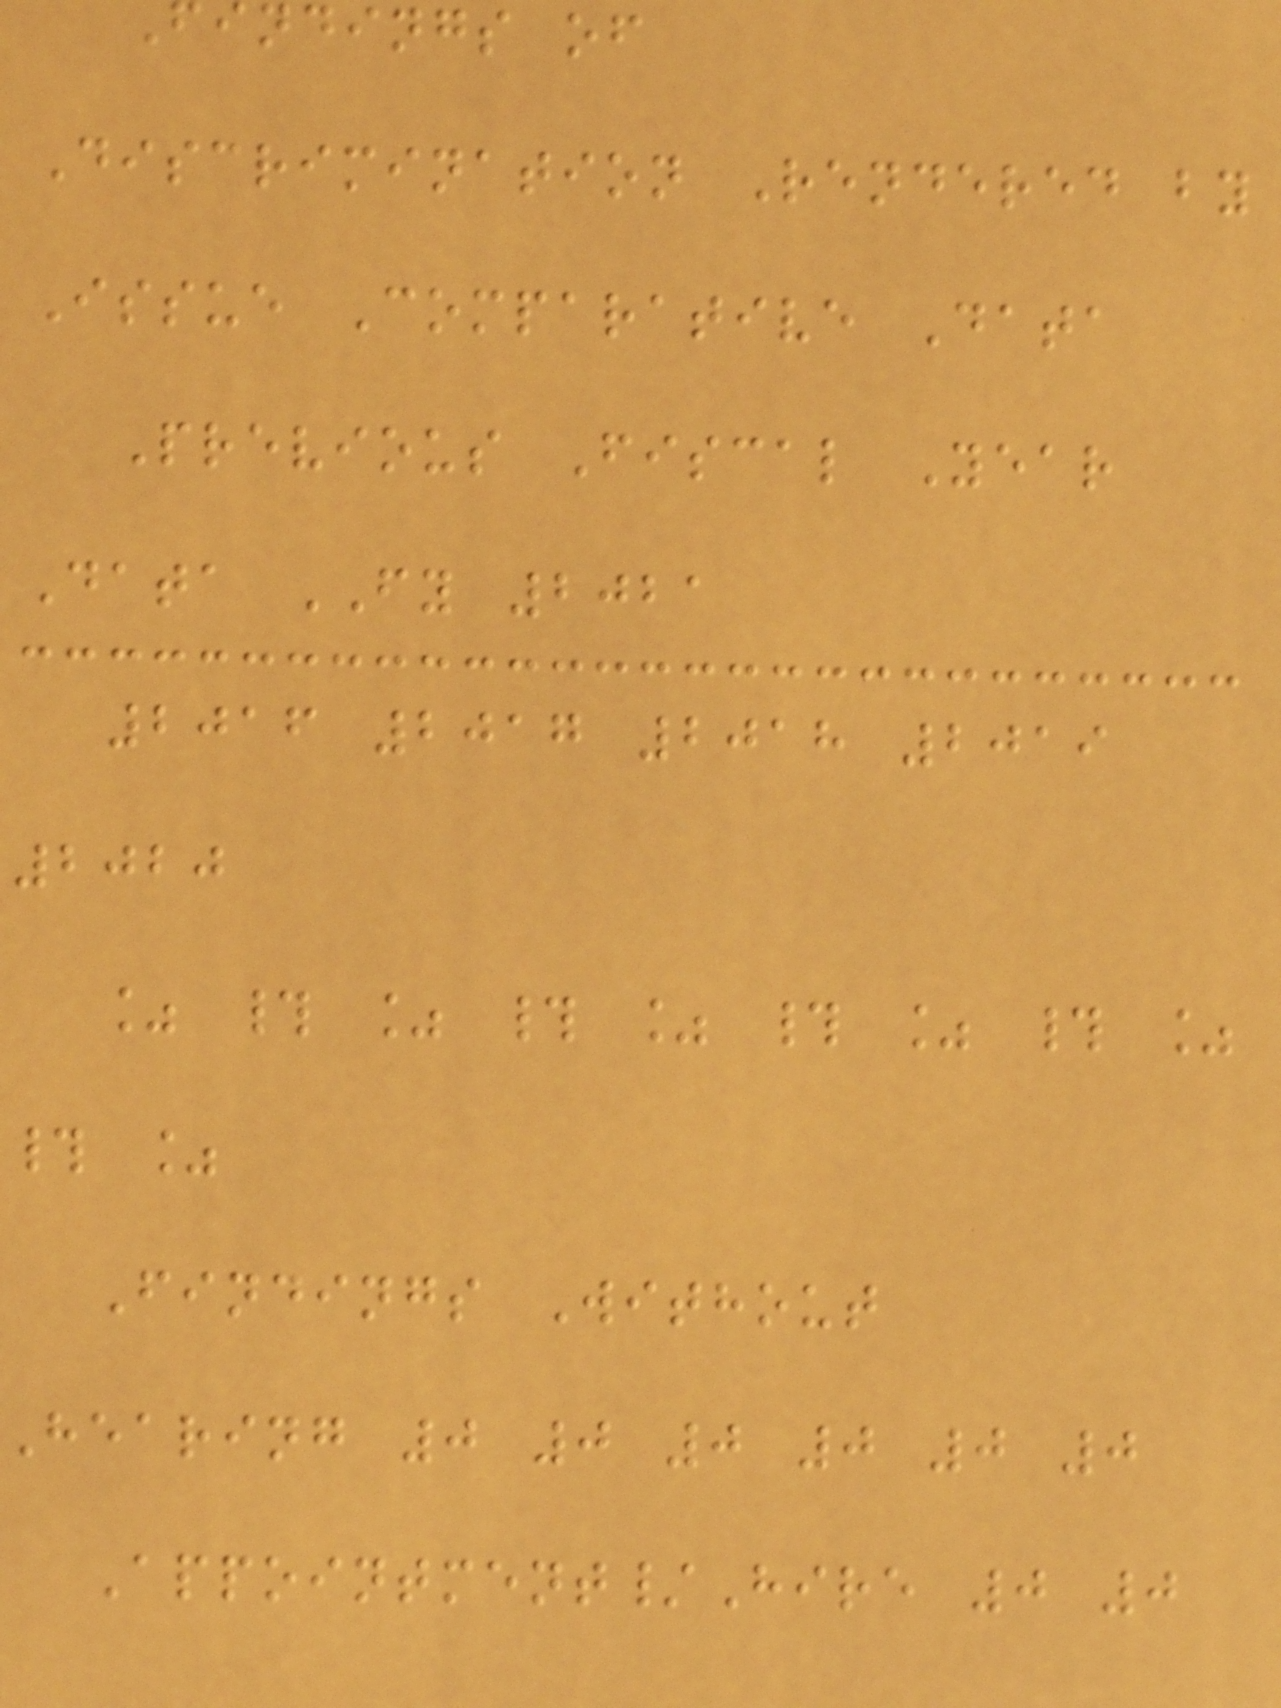indings of
Discrimination Rendered by
Issue Comparative Data
Previous Fiscal Year
Data FY 2021
2016 2017 2018 2019
2020
% # % # % # % # %
# %
Findings Without
Hearing 0 0 0 0 0 0
Appointment/Hire 0 0
